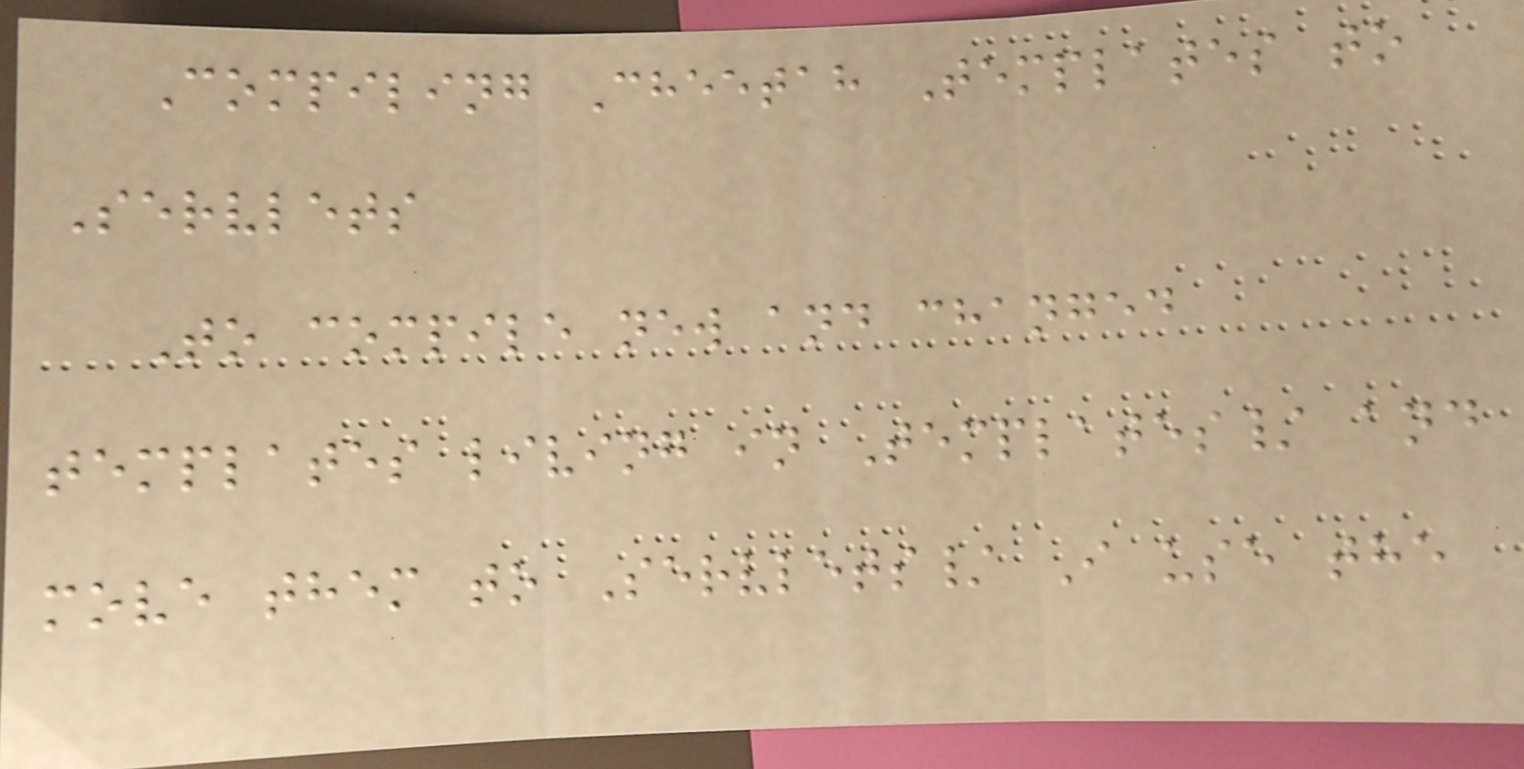Compiling Cheetah Templates to
Servlets
To compile new and changed
templates living in Templates/ and
move them to Servlets/ I use the
